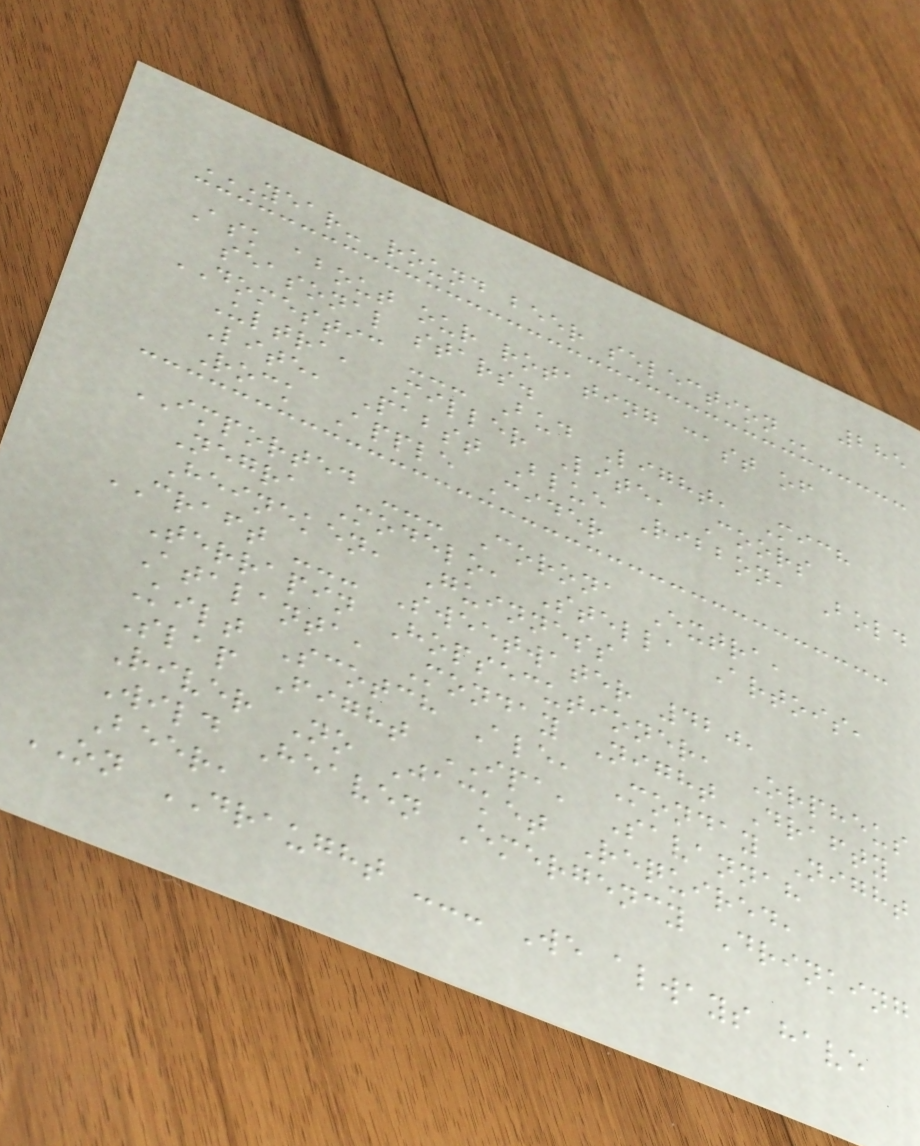285
YEAR- ROUND BEER SELECTION
Ask about our rotating cast of
seasonal stars.
DOMESTIC --- Bud Light, Mich
Ultra, Miller Lite, Coors
Lite, Pabst Blue Ribbon, Bold
Rock Apple Cider
IMPORTED --- Corona Extra,
Negra Modelo, Stella Artois,
Heineken, Guinness
CRAFT --- Sweetwater 420,
Terrapin Hopsecutioner, Orpheus
Atalanta, Monday Night Drafty
Kilt Scotch Ale, Monday Night
Slap Fight IPA, Savannah
River No Jacket Required,
Wild Heaven Emergency Drinking
Beer,
ON DRAUGHT --- We always have
